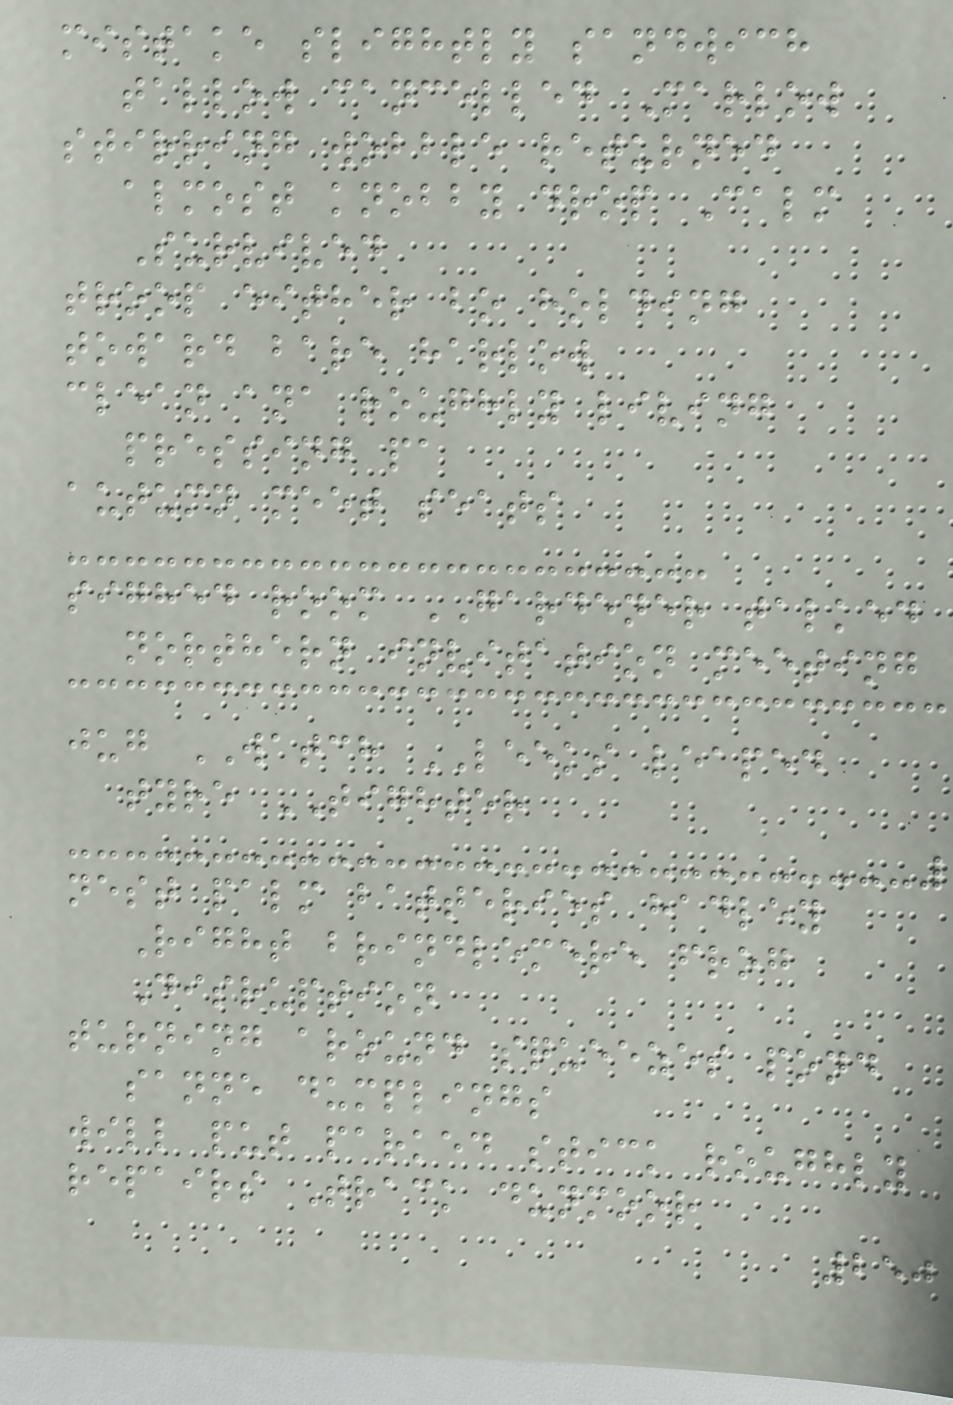mistake slightly sandwich
tallow cancelled Marlow
stirring wobble returned
almost knobby drop Calm
Survived
troop either bo holding
toward bare harlow
clean ana roughly living
pressing pa
autumn meet seats
sighed room GARDENER talked
northern invitation meeting
jug WATCH LEEKS leaped
tyre TIGHTER
nest palm batteries hadley
Right brindlemere frog
Disruption
turning around squeezes pond
sanne dumplings
will put parked stick roughly
repairs Track dunmoor
250
